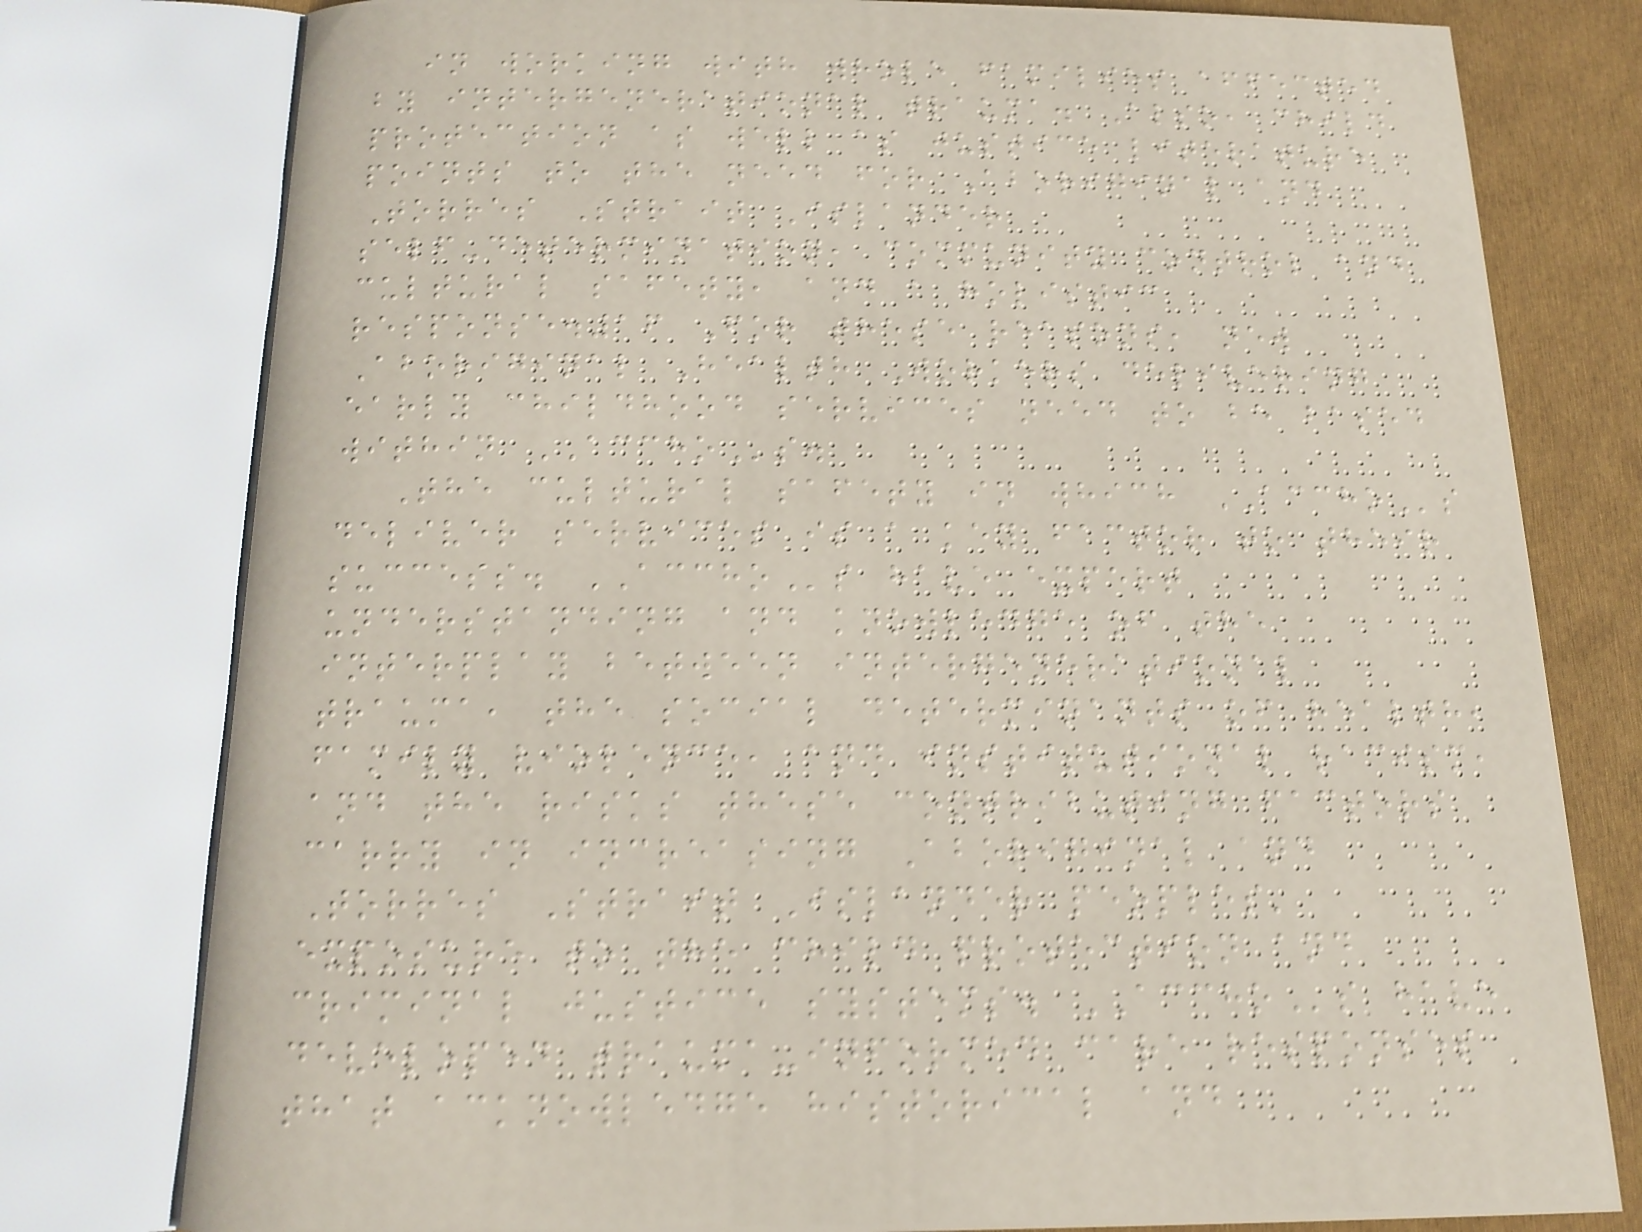in working with whole families affected
by intergenerational trauma. Also, child
protection as well as justice literature
points to the need for Aboriginal and
Torres Strait Islander
self-determination, community control and
cultural safety, and a holistic
response.16 For these reasons, new
Aboriginal Health Workers delivering
early childhood services need to be based
within ACCHOs.
The cultural safety in which ACCHOs
deliver services is a key factor to their
success. ACCHOs have expert
understanding and knowledge of the
interplay between intergenerational
trauma, the social determinants of health,
family violence, and institutional racism,
and the risks these contributing factors
carry in increasing Aboriginal and
Torres Strait Islander peoples'
exposure to the child protection and
criminal justice systems. ACCHOs have
developed trauma-informed care responses
that acknowledge historical and
